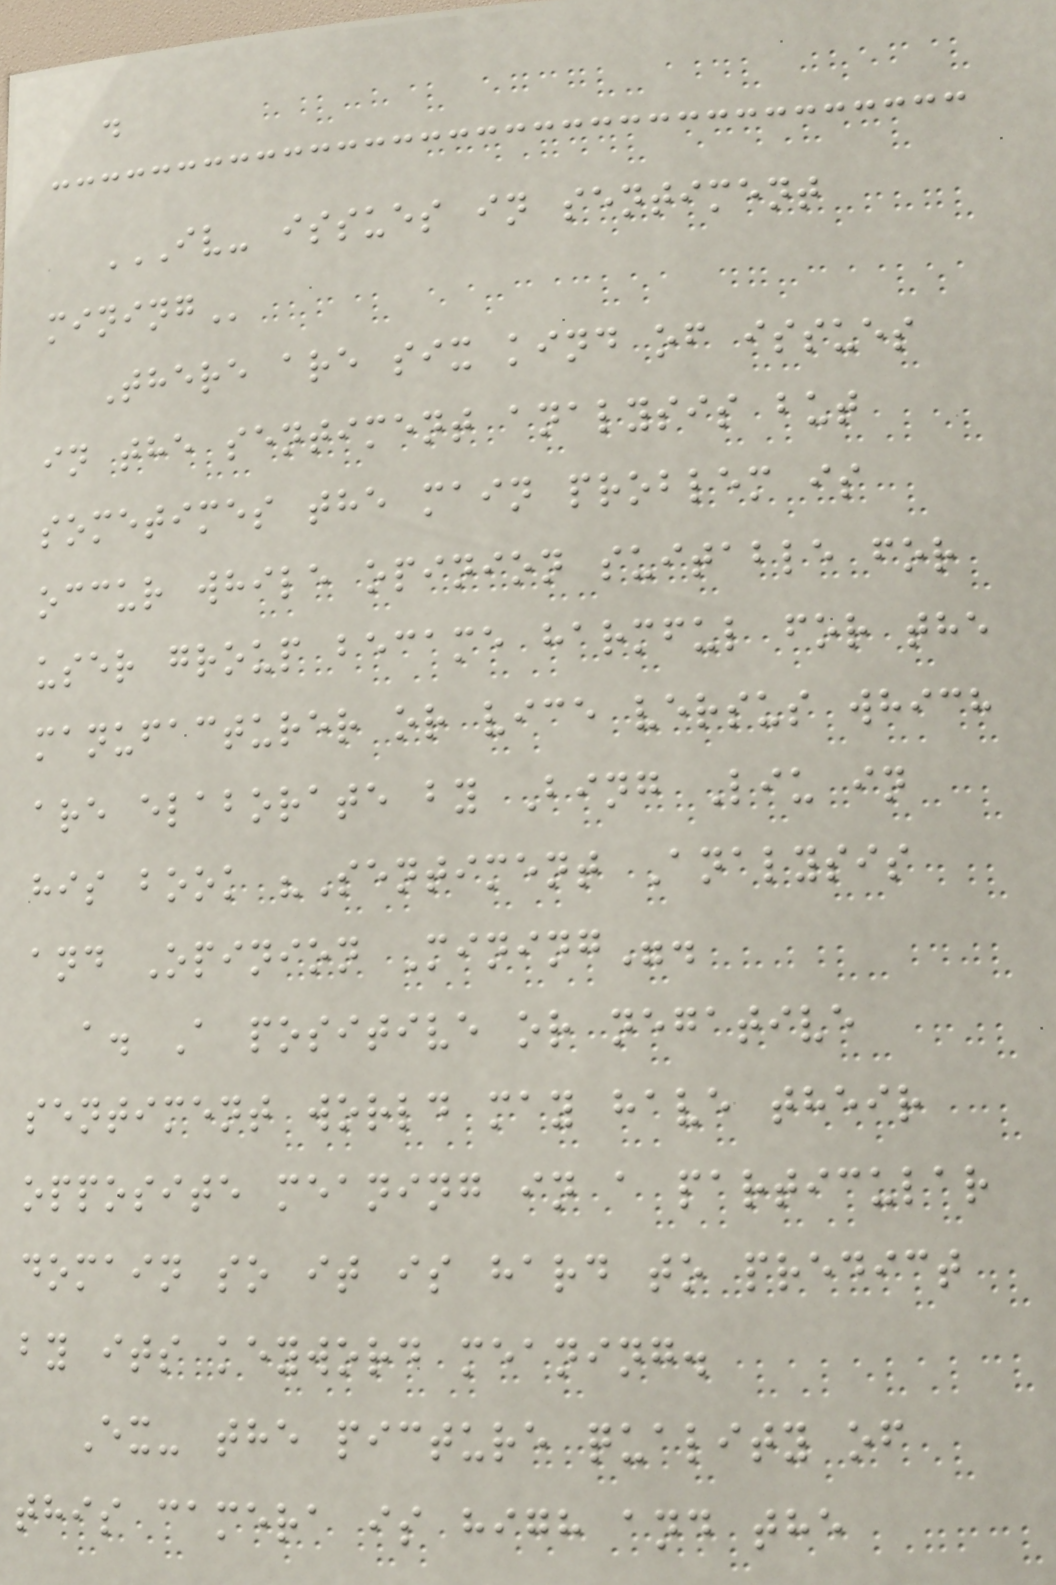.
IV- ISSUES IN SENTIMENT
MINING
There are six kind of issues
in the sentiment analysis but
sometimes the main problem is
occur while opinion suitable for
user group became harmful for the
manufacturer or vice versus which
are elaborate by Bing Liu in
his book "Sentiment Analysis
and Opinion Mining".
a. A positive or negative
sentiment world may have their
opposite meaning in a particular
domain so it is hard to predict
by its keyword meaning.
Ex- the picture quality of
this camera is high and the
